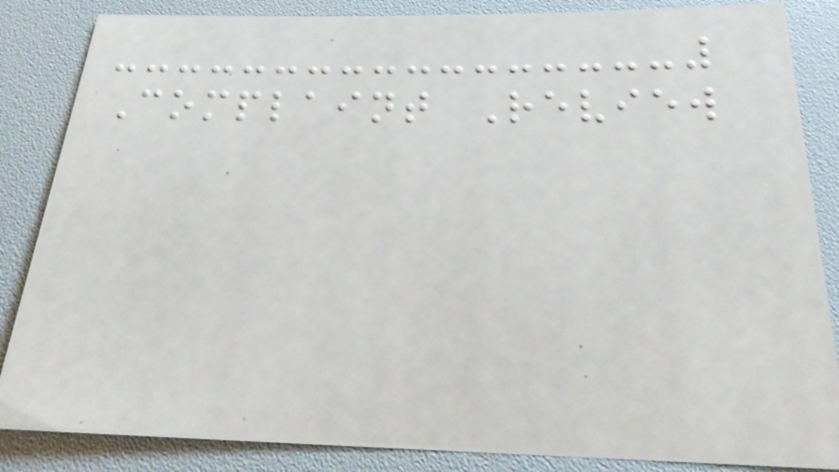Complaint Review
